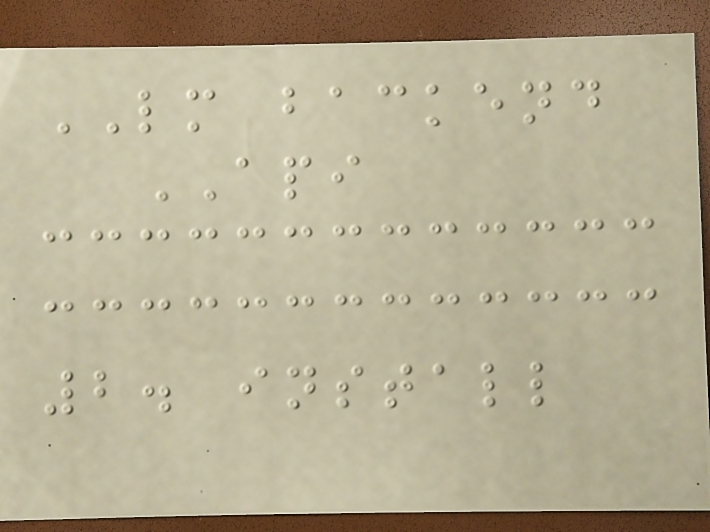LM backend
API
2. install
